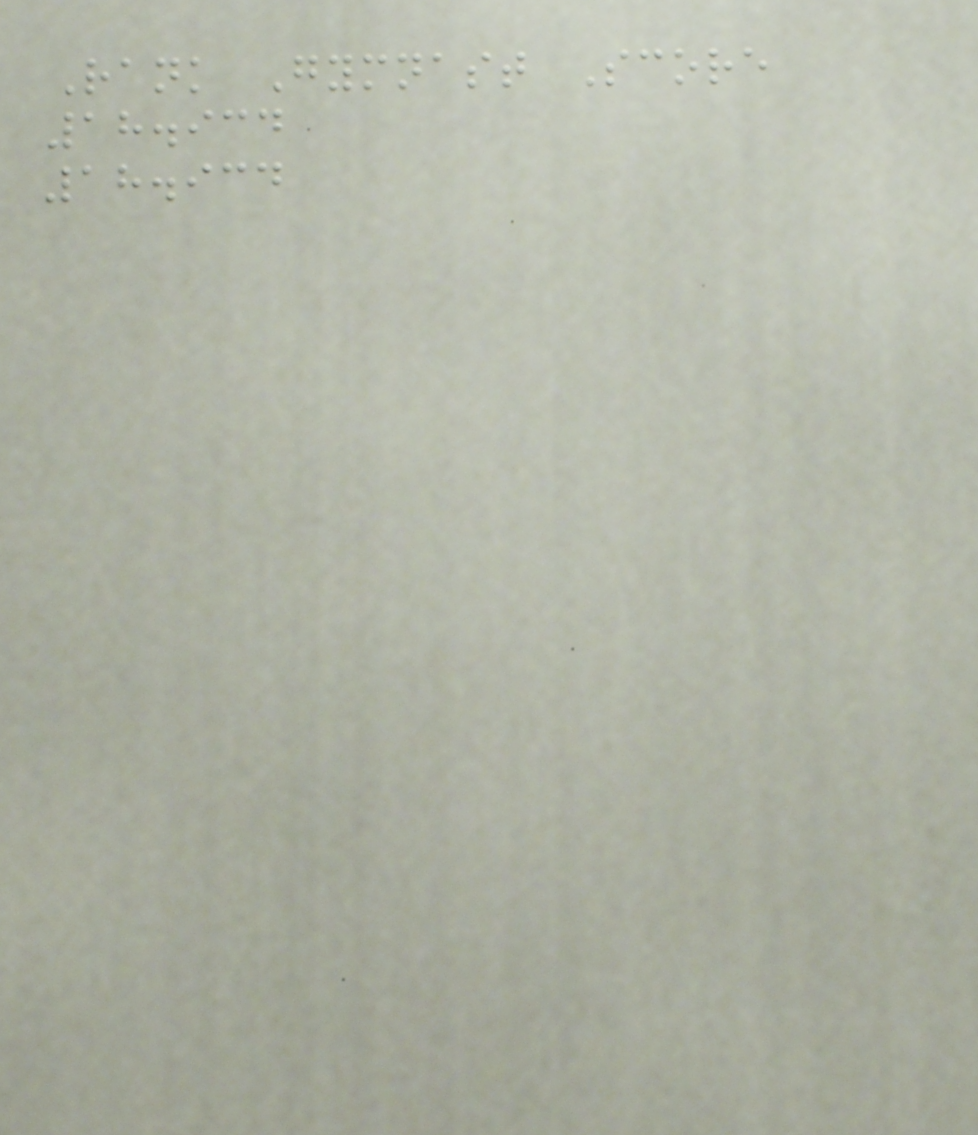Rank Gymnast Score
18.934
18.934
